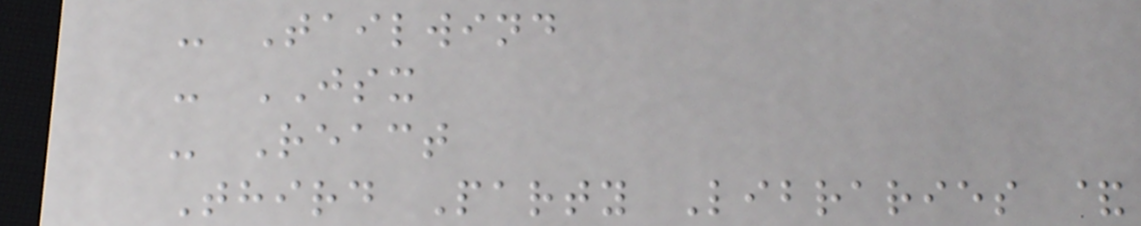- Tailwind
- JSX
- React
Third Party Libraries &
